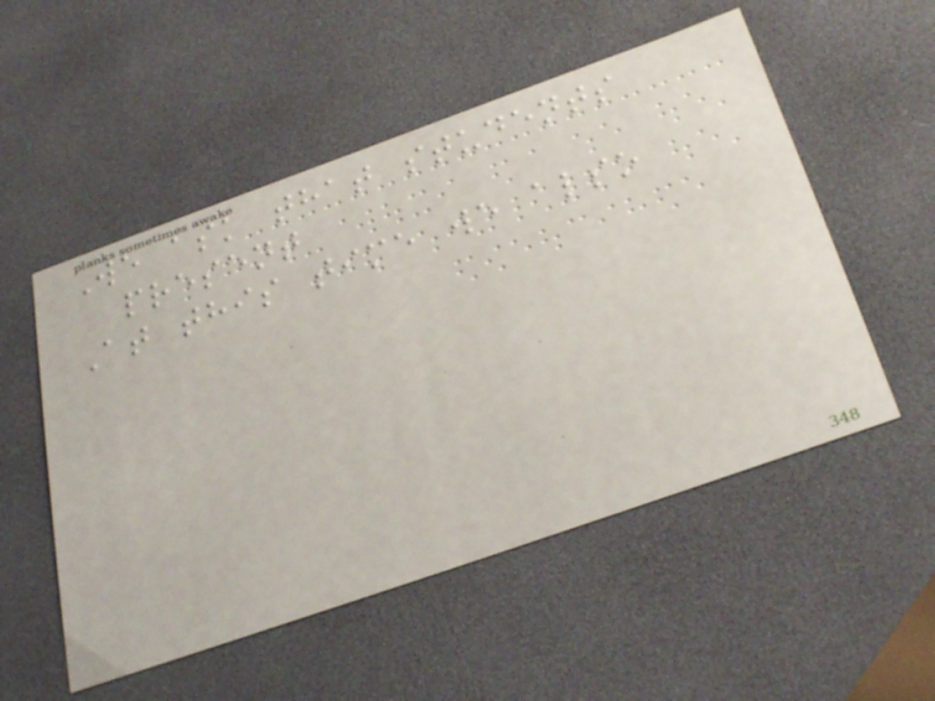We ask that students
present
At this time we also
